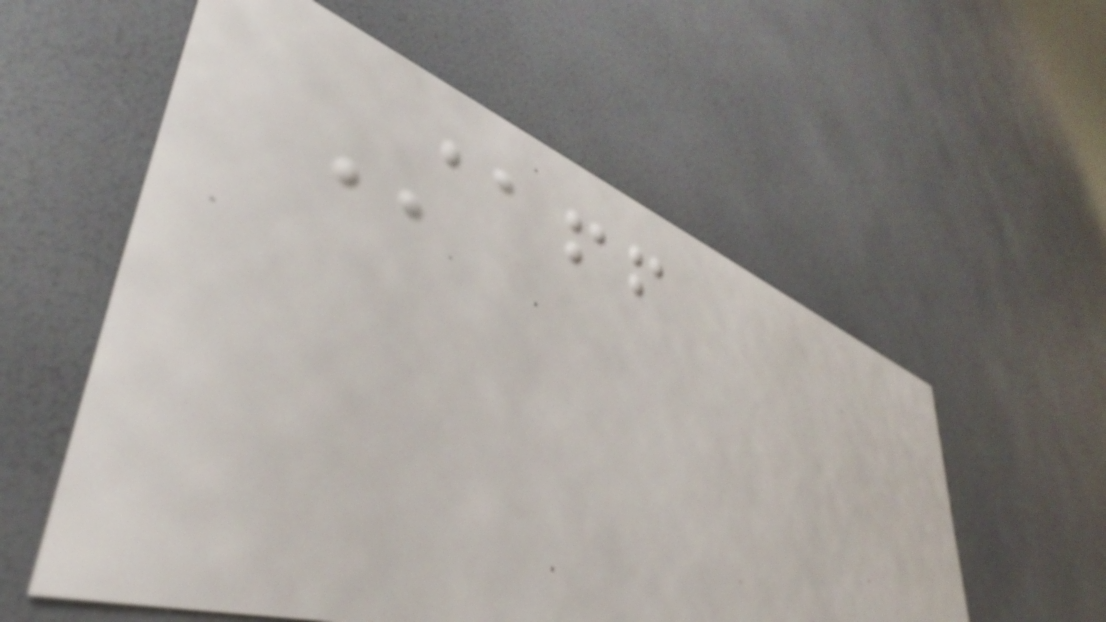Staff
